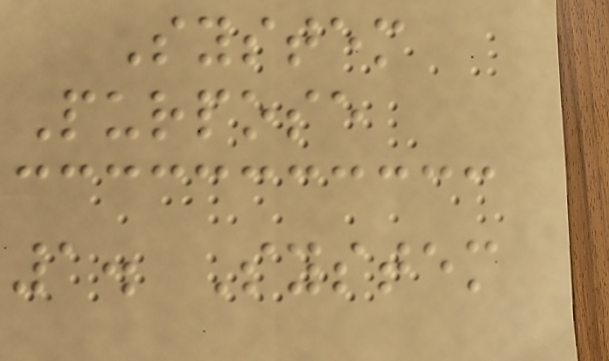System
Purpose
1. System
